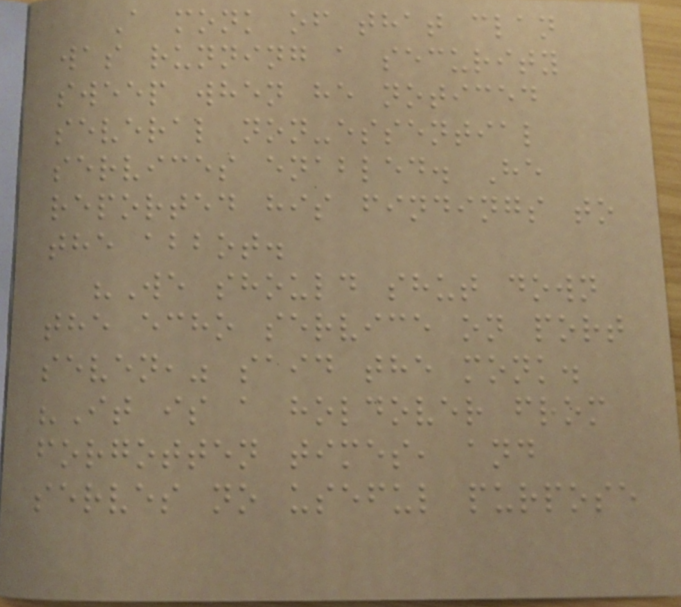A monk of that clan
was running a security
sweep when he noticed
several non-essential
services enabled. He
reported his findings to
the abbot.
"We should shut down
the echo service on port
seven," said the monk.
"It is a holdover from
forgotten times, and
serves no useful purpose
